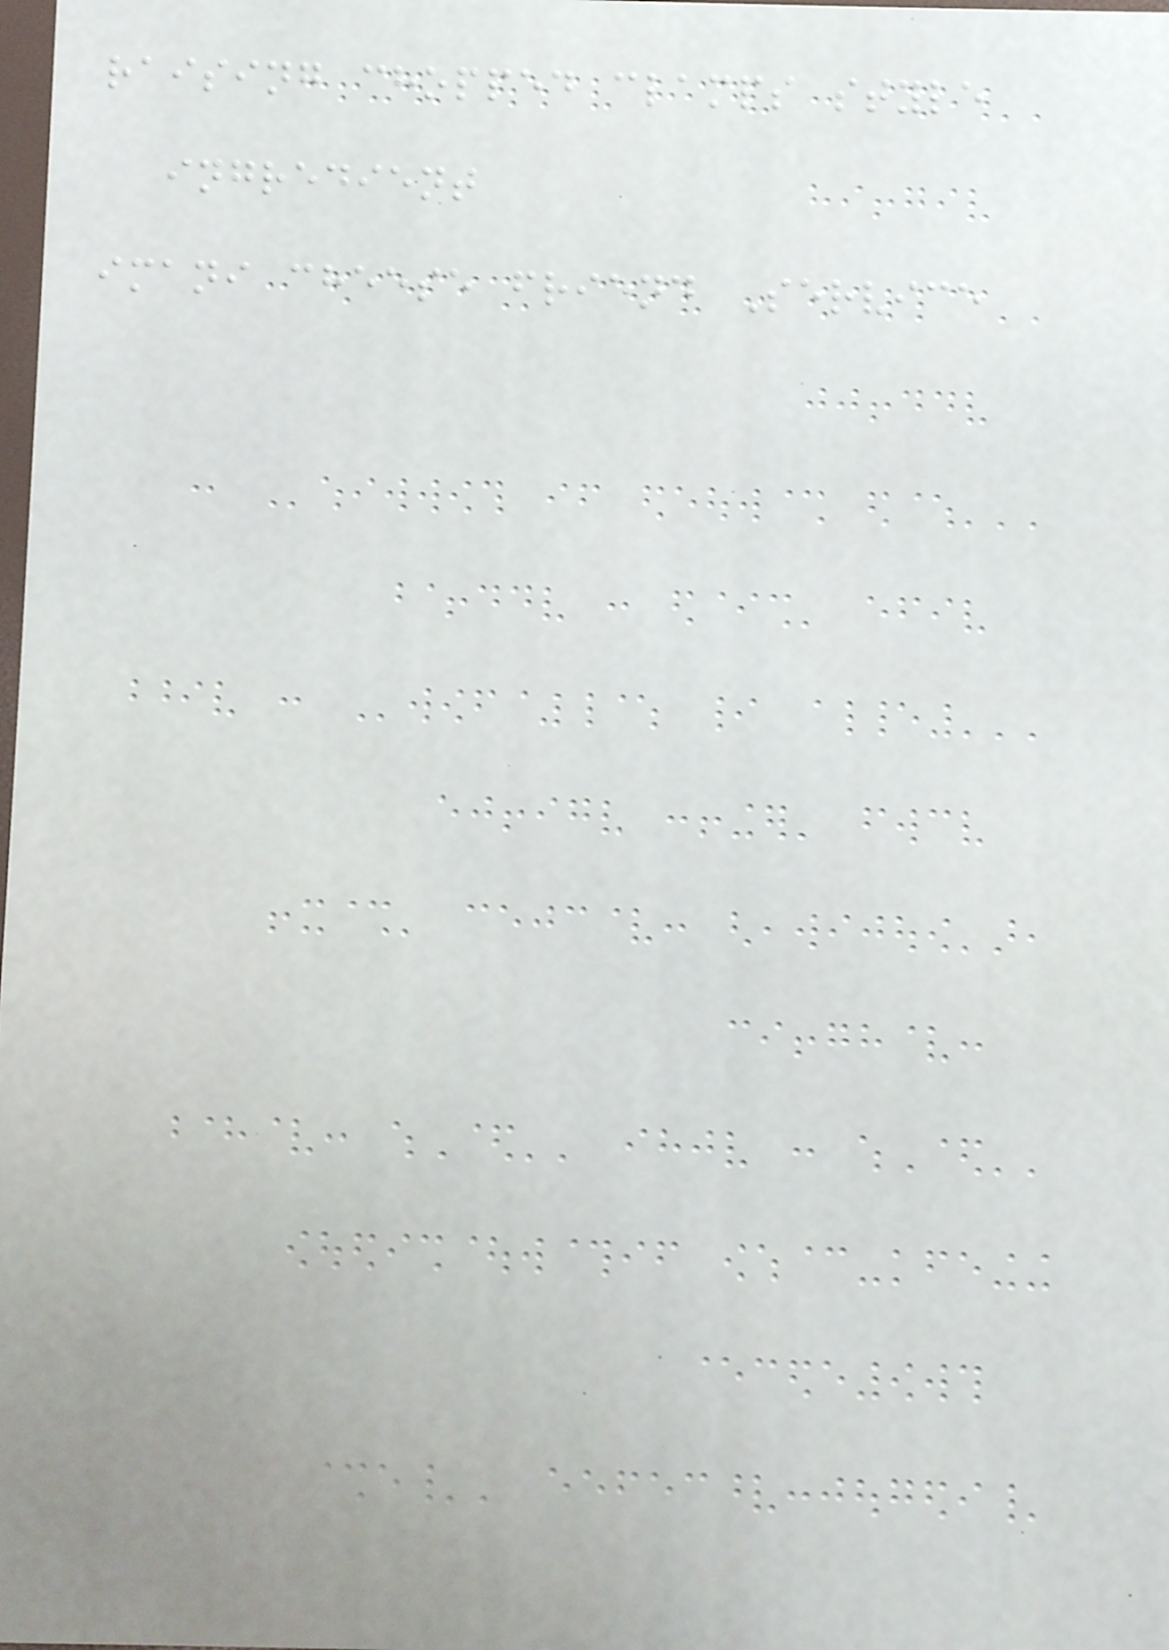raising chopped clamps style
ingredient
imani cheese friend Service
